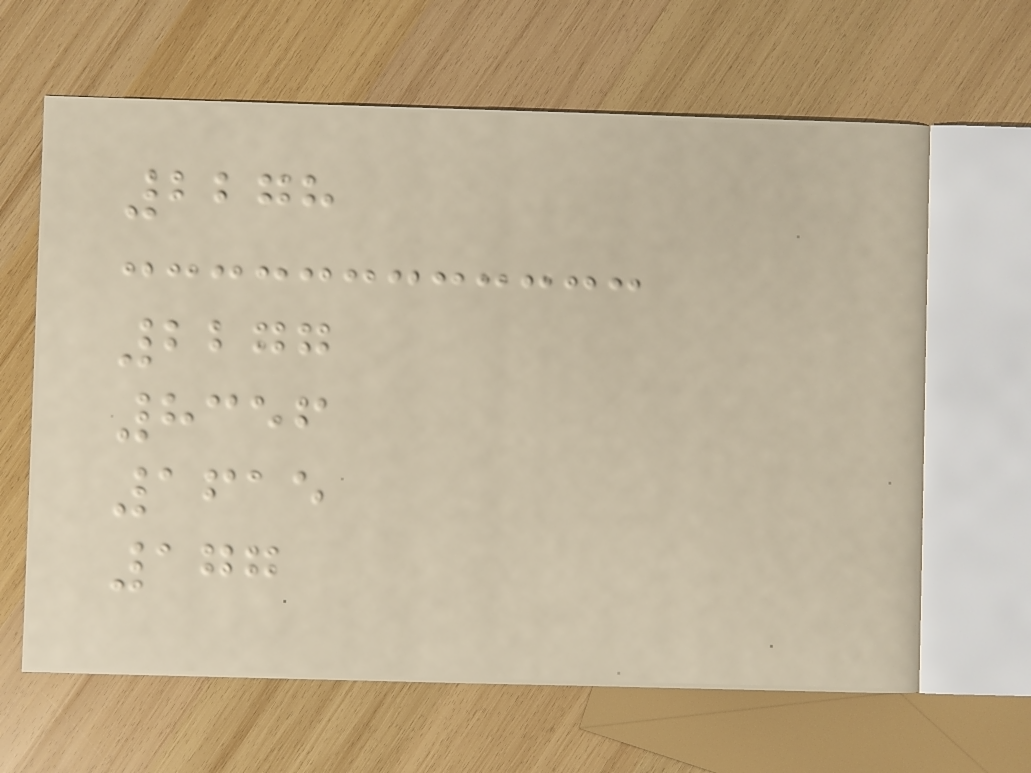2278
2277
8356
1615
177
